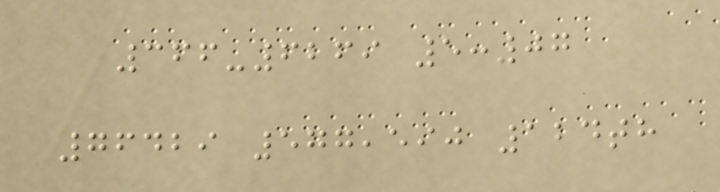366-6269 5:07
76429 577,590 124th
